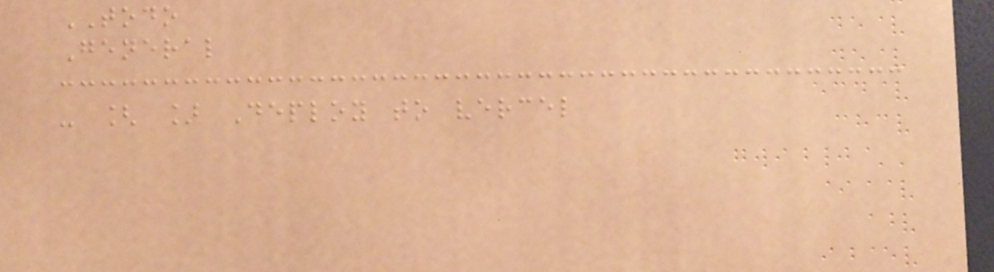TODO
General
- [ ] Deploy to vercel
